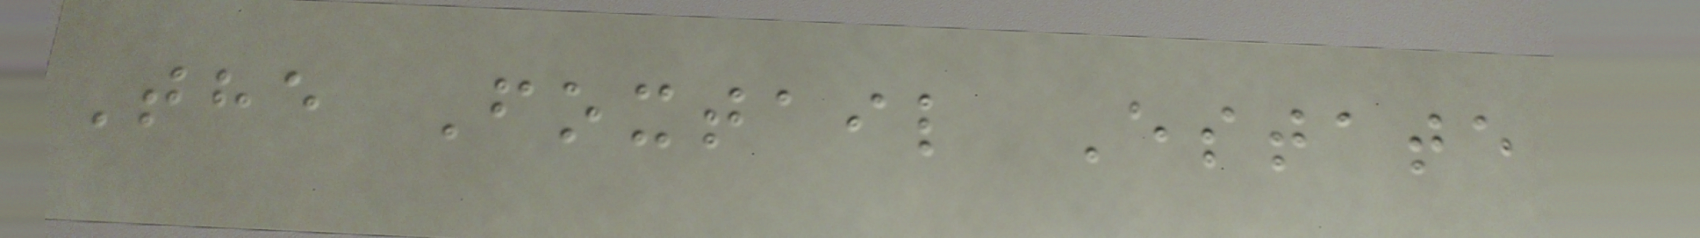The Foxtail Estate
